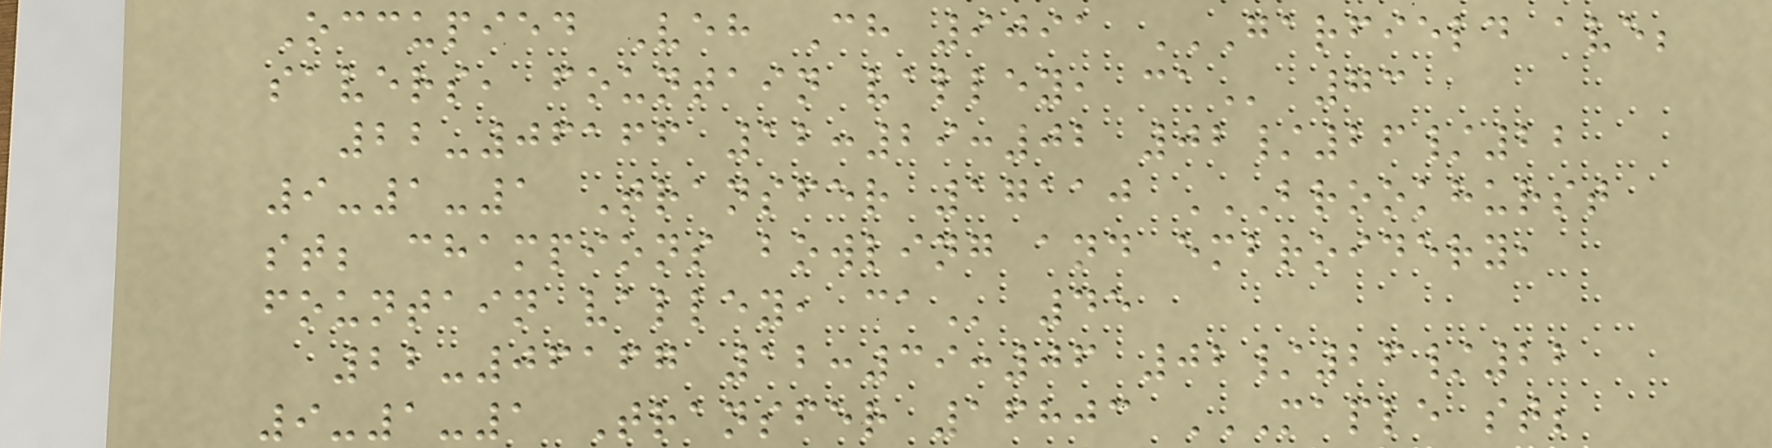Occupied Veh Ch 9091 GARFIELD AVE;
SAVERS, FOUNTAIN VALLEY, CA 73
22-06166 12:29:02 02/26/22
9-1-1 Transfer 17110 BROOKHURST
ST; CHAMPIONS BOWLING AND EMBROIDERY,
FOUNTAIN VALLEY, CA 45
22-06167 12:39:06 02/26/22
9-1-1 Transfer 16803 MAPLE ST;
